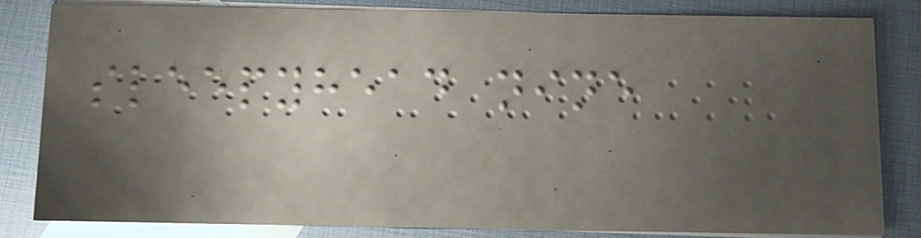sleepyhead nine
